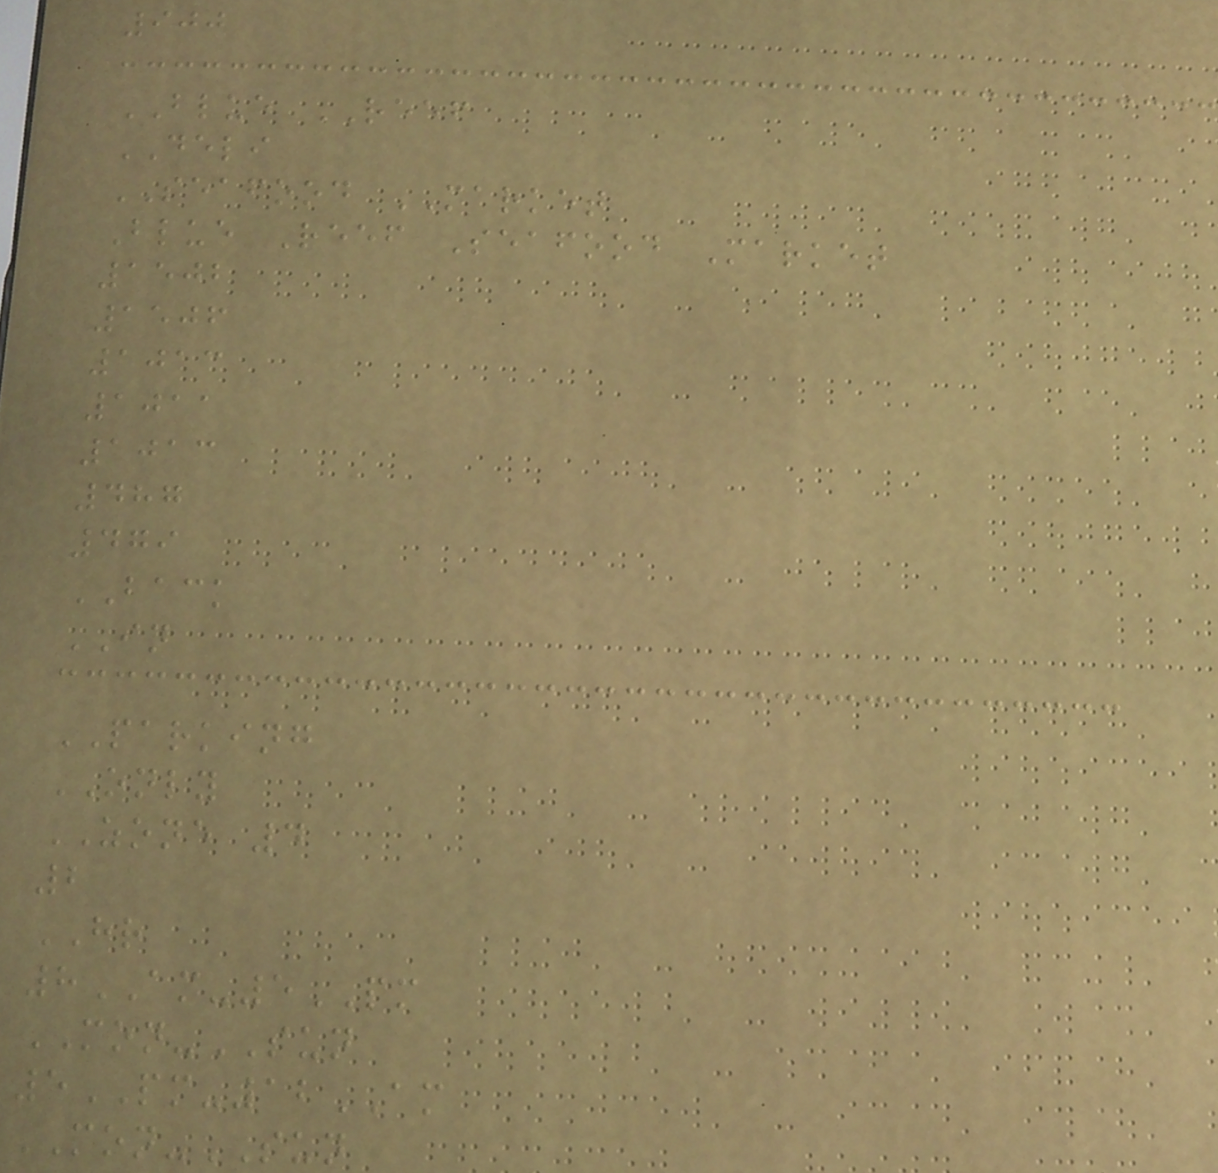900
BLUE REEF
DELI
SEAFOOD MARKET
Blue Reef Seafood Market
1502
1506
1013
1011
1013
487
479
BACK
IN
PARKING
ONLY
ZONE 4
2
HR
8AM-5PM
MON-SUN
5PM-12AM
MON-SUN
